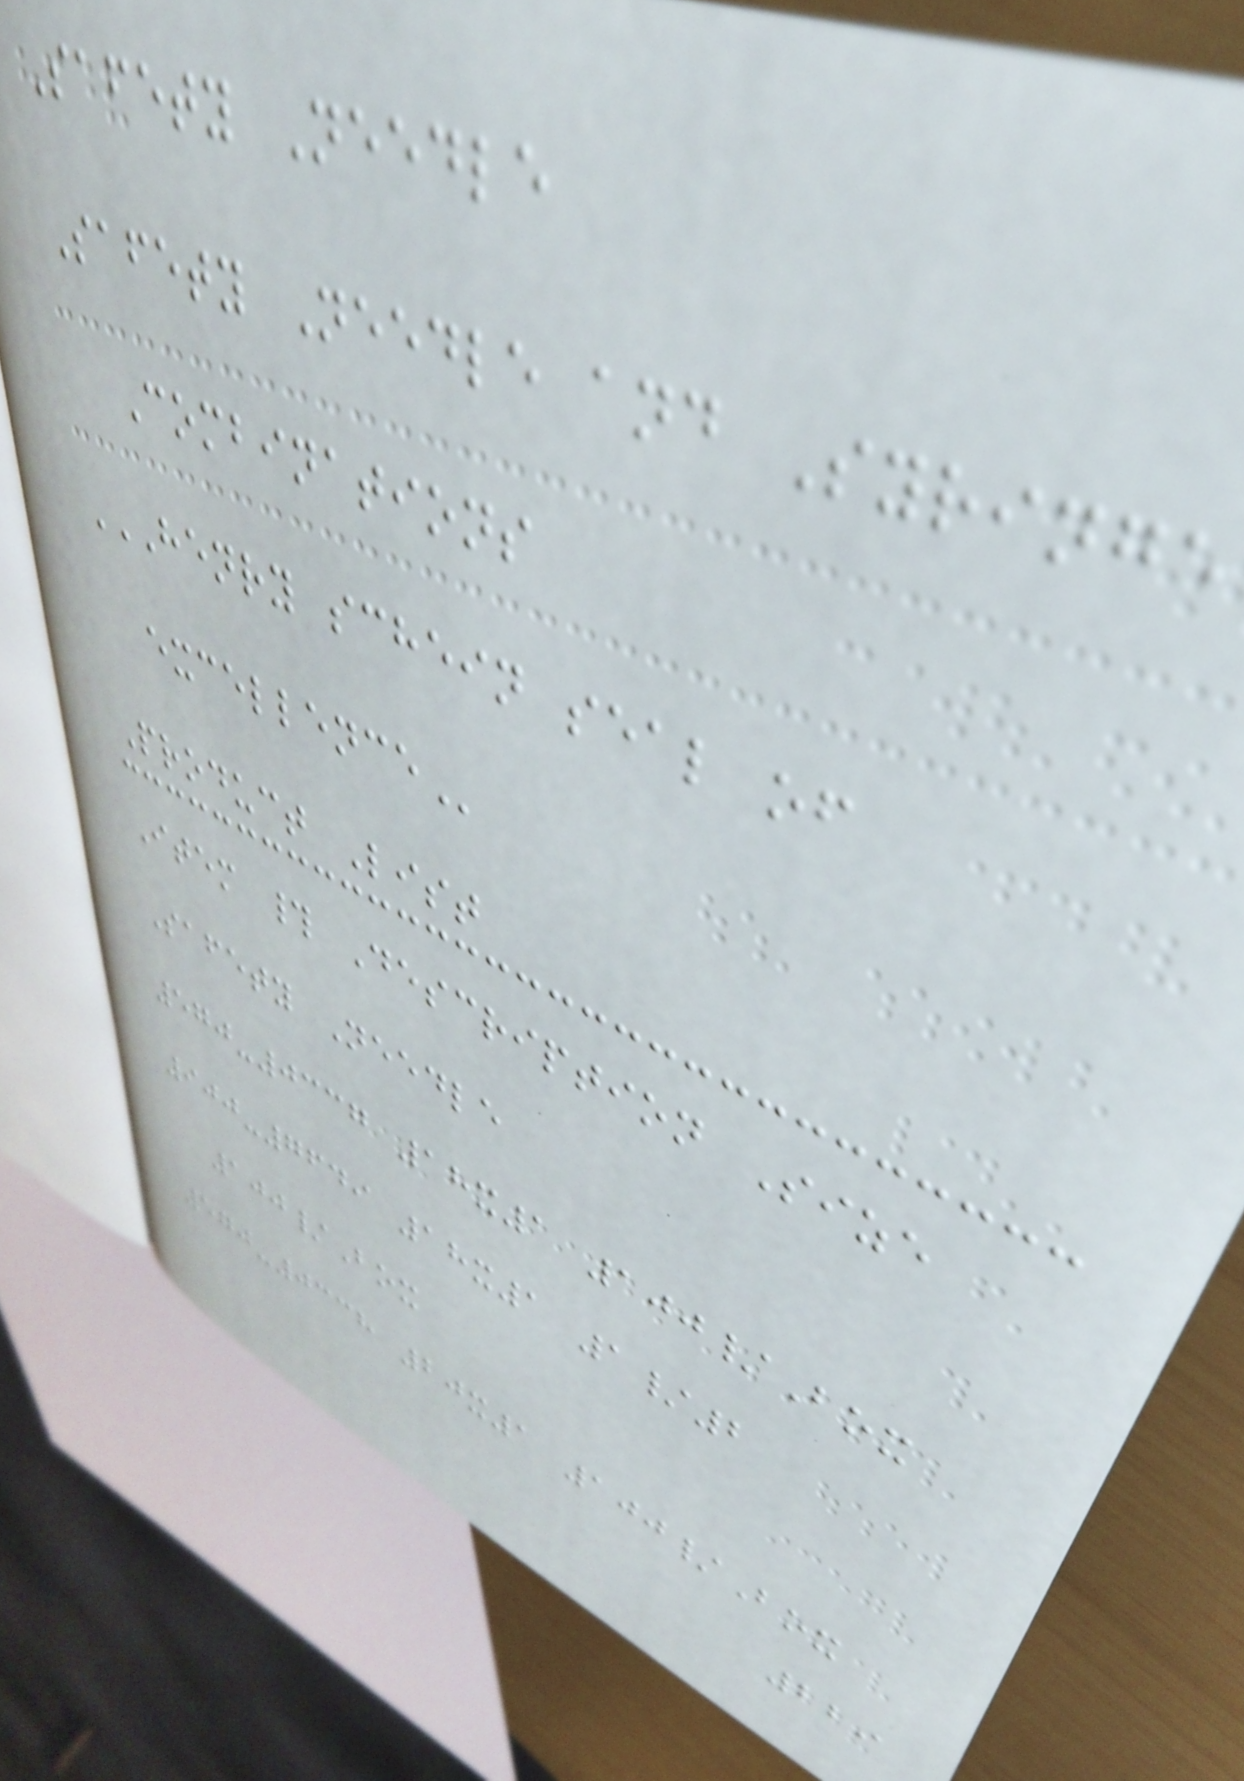Safety Needle
Safety Needle and Syringe
Combinations
HENRY SCHEIN SEAL OF
EXCELLENCE
Product List
Item # Description Size
Safety Needle
570-0337 18x1 100/Box
900-7649 18x1 1/2
100/Box
570-0338 20x1 100/Box
229
